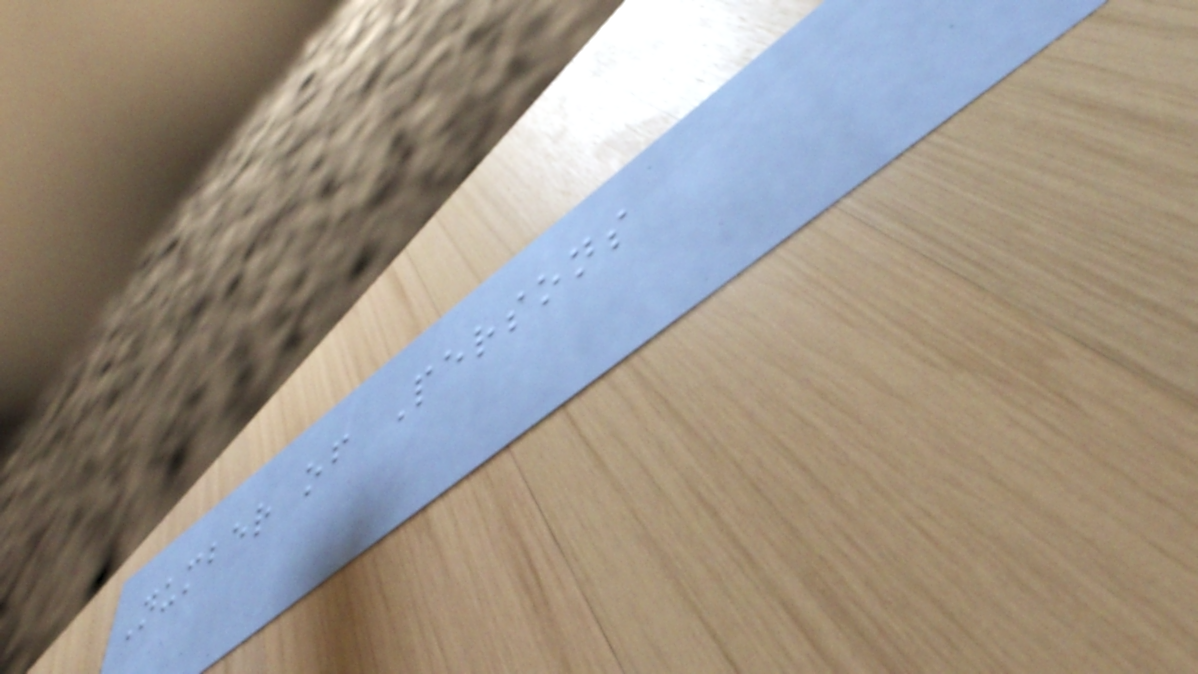Number of Persons
